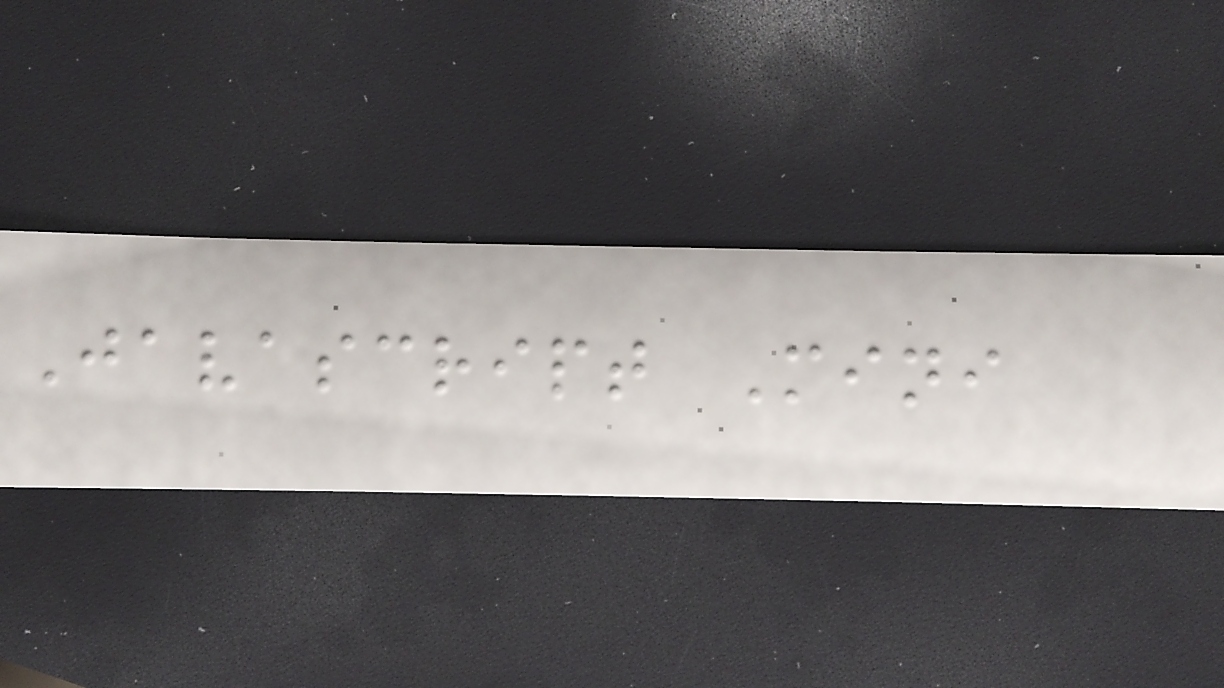Javascript Mini
